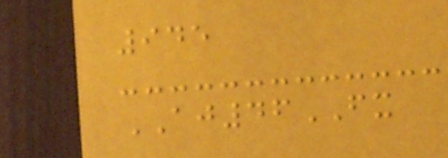945
AJ46FX
